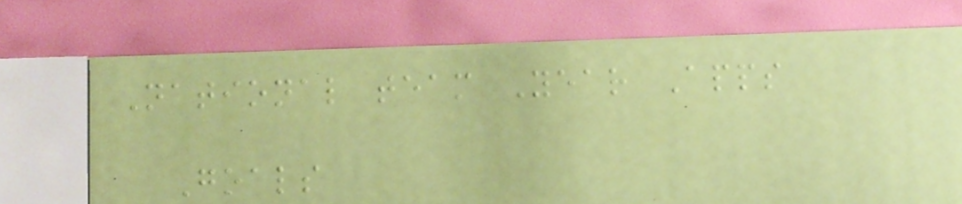National team Year Apps
Goals
